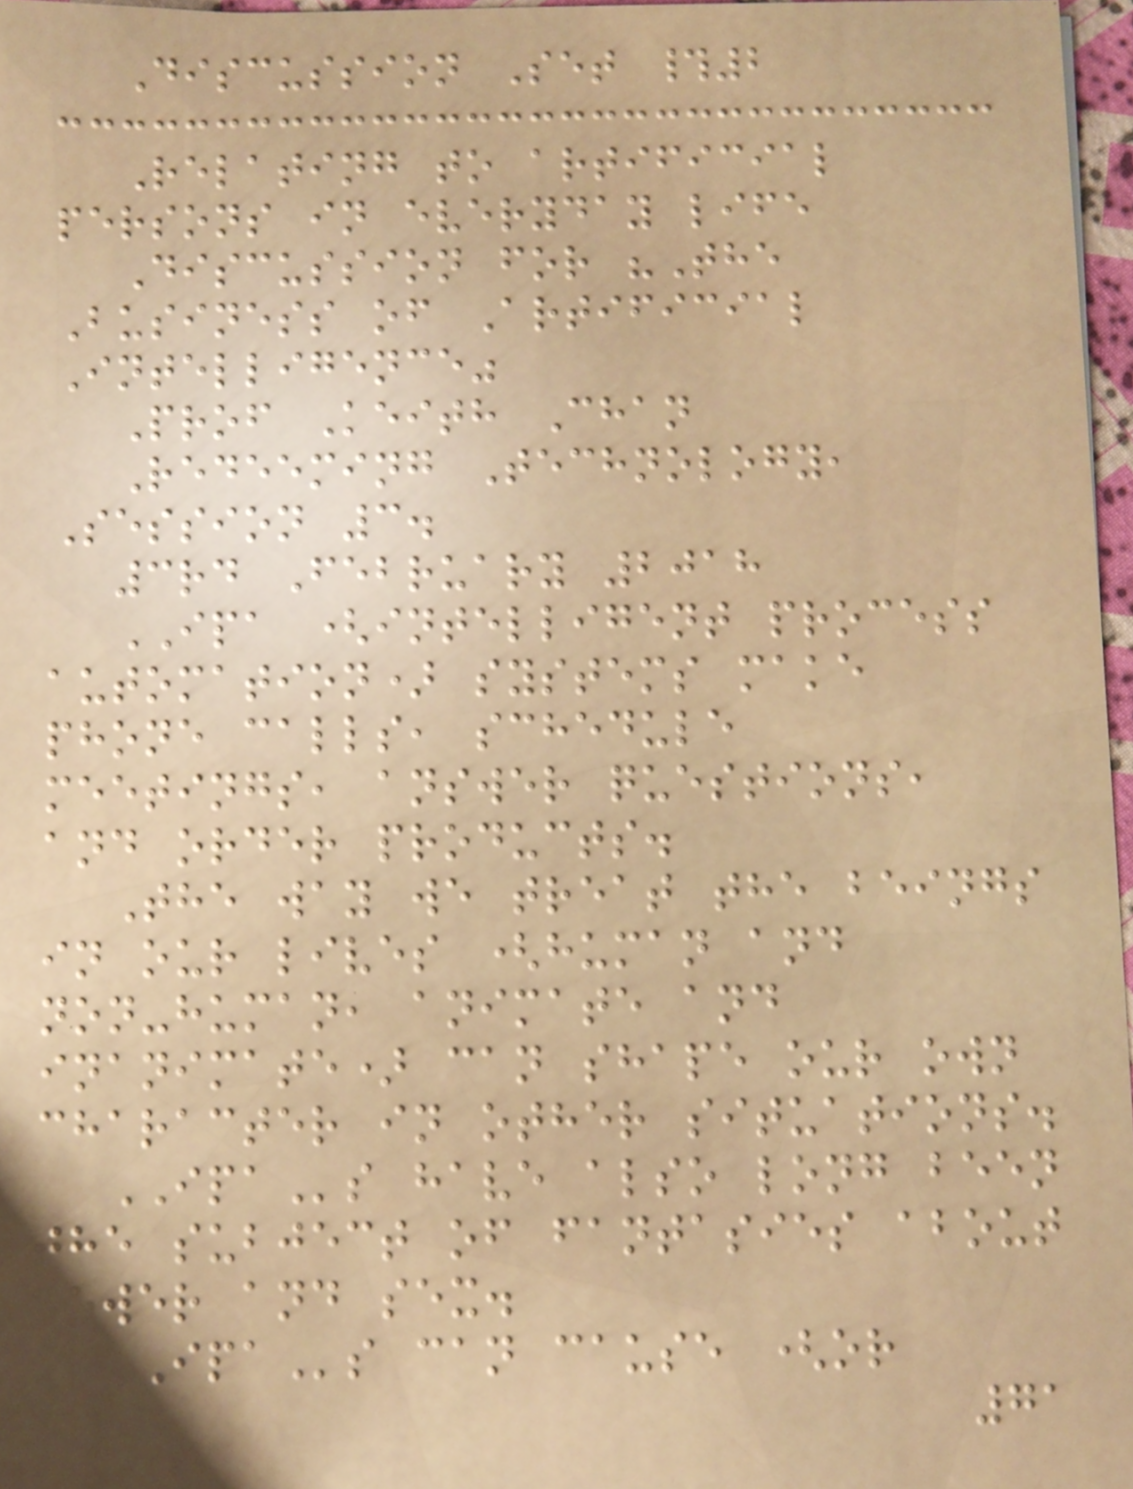Discussion Set #2
Relating to artificial
persons in everyday life
Discussion for "The
Business of Artificial
Intelligence"
Prof Keith Chan
Redeeming Technology,
Session 3.
3rd February 2018
IPA (intelligent process
automation) systems make
phone calls, schedule
meetings, answer questions,
and order products.
The way we treat the beings
in our lives (human and
non-human, animate and
inanimate) can shape our own
character in other situations.
IPAs have also long been
the subject of fantasies about
power and sex.
IPAs can cause (or
71
